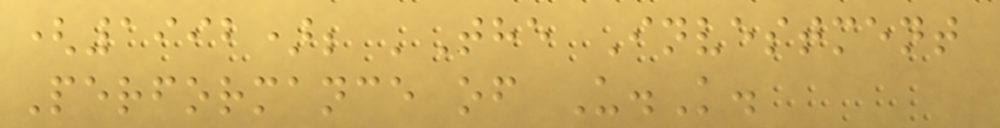(1992); 'The Investment
Performance of U.K.
